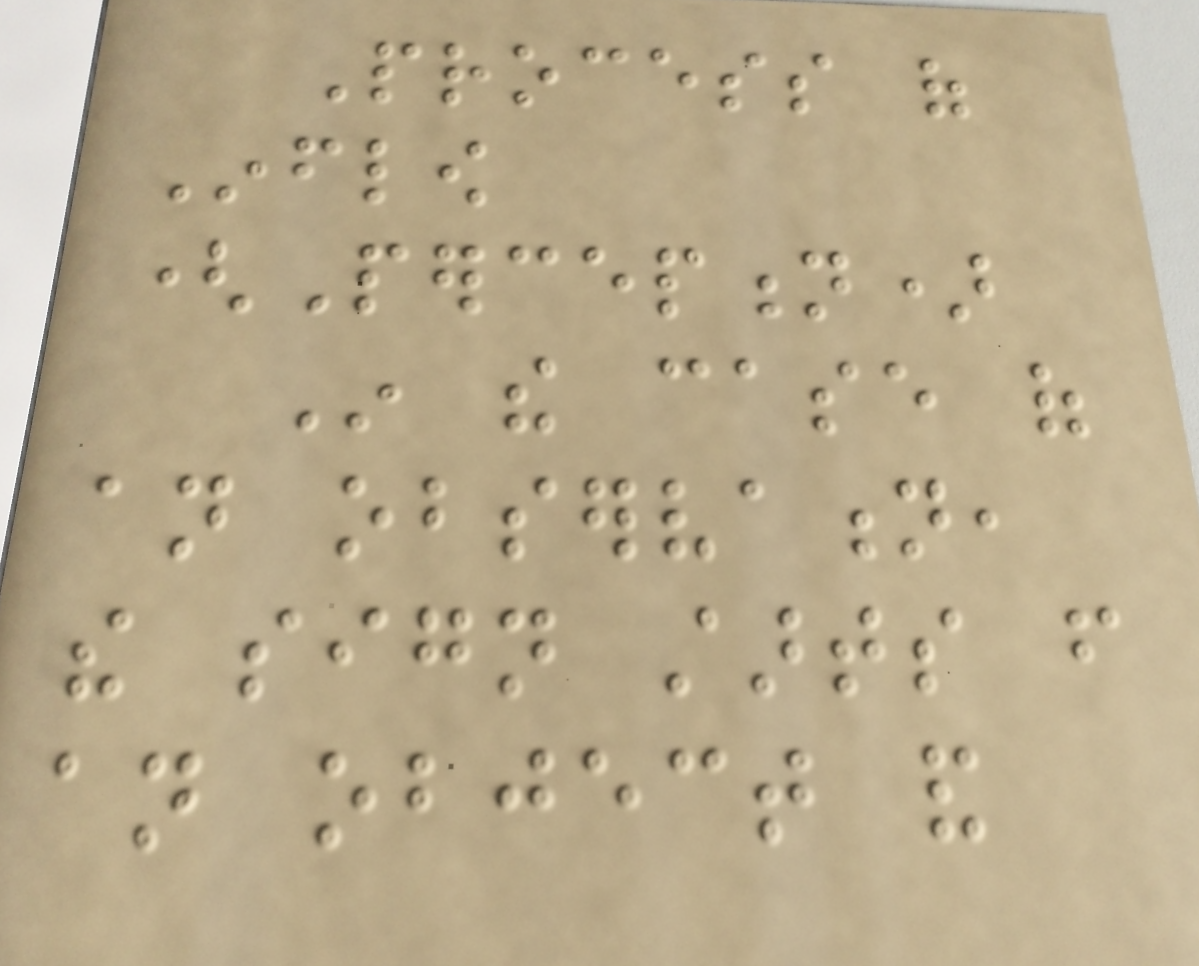Process of
Inflow
(Perception)
In the case of
an observation,
the sign starts from
an object and
